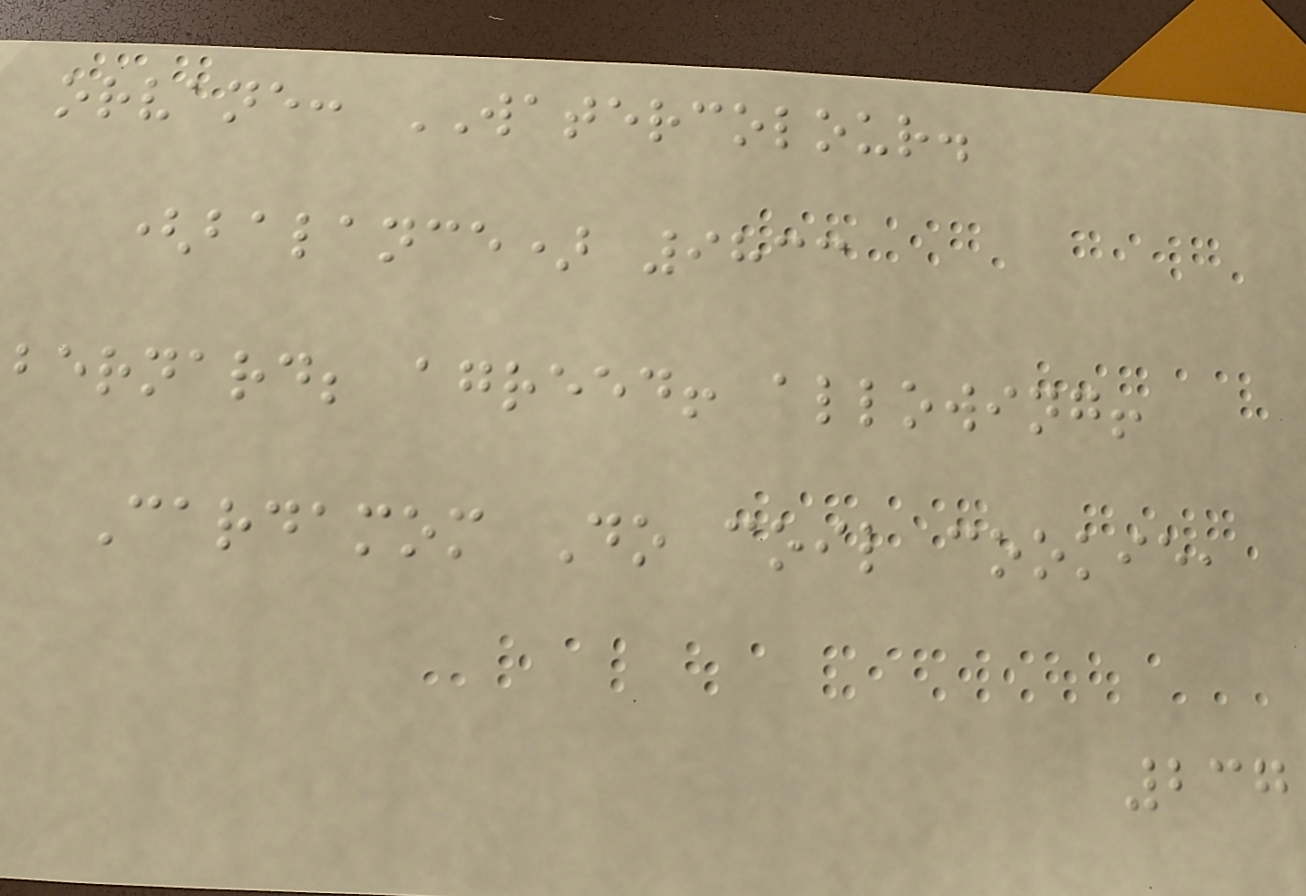orvane: WATERCOLOUR.
(balance) 9833
bernard; agreed! allowing!
Cardamom Do coil cookie,
237
